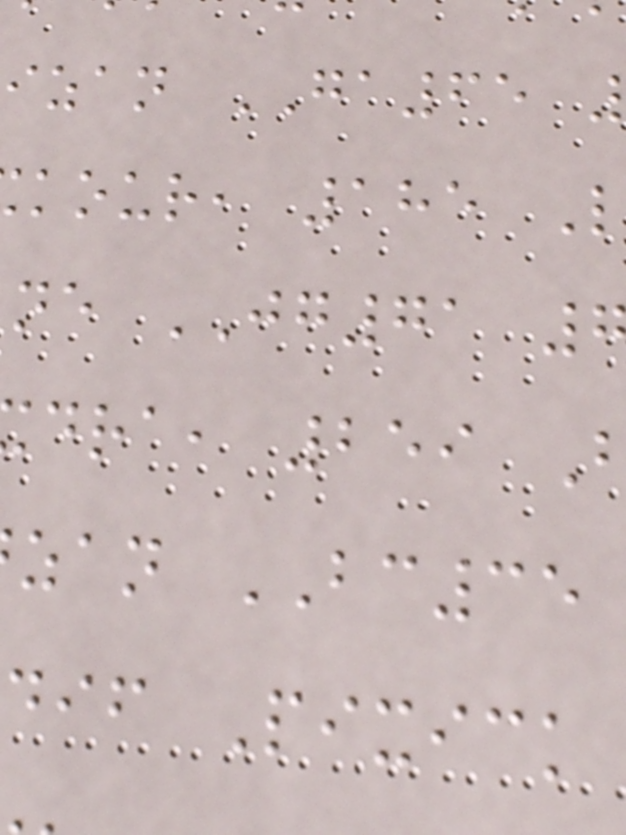izan GA65
kour, 185 L
ne JG71
dra, 259
zan BC35
dif Pixick
